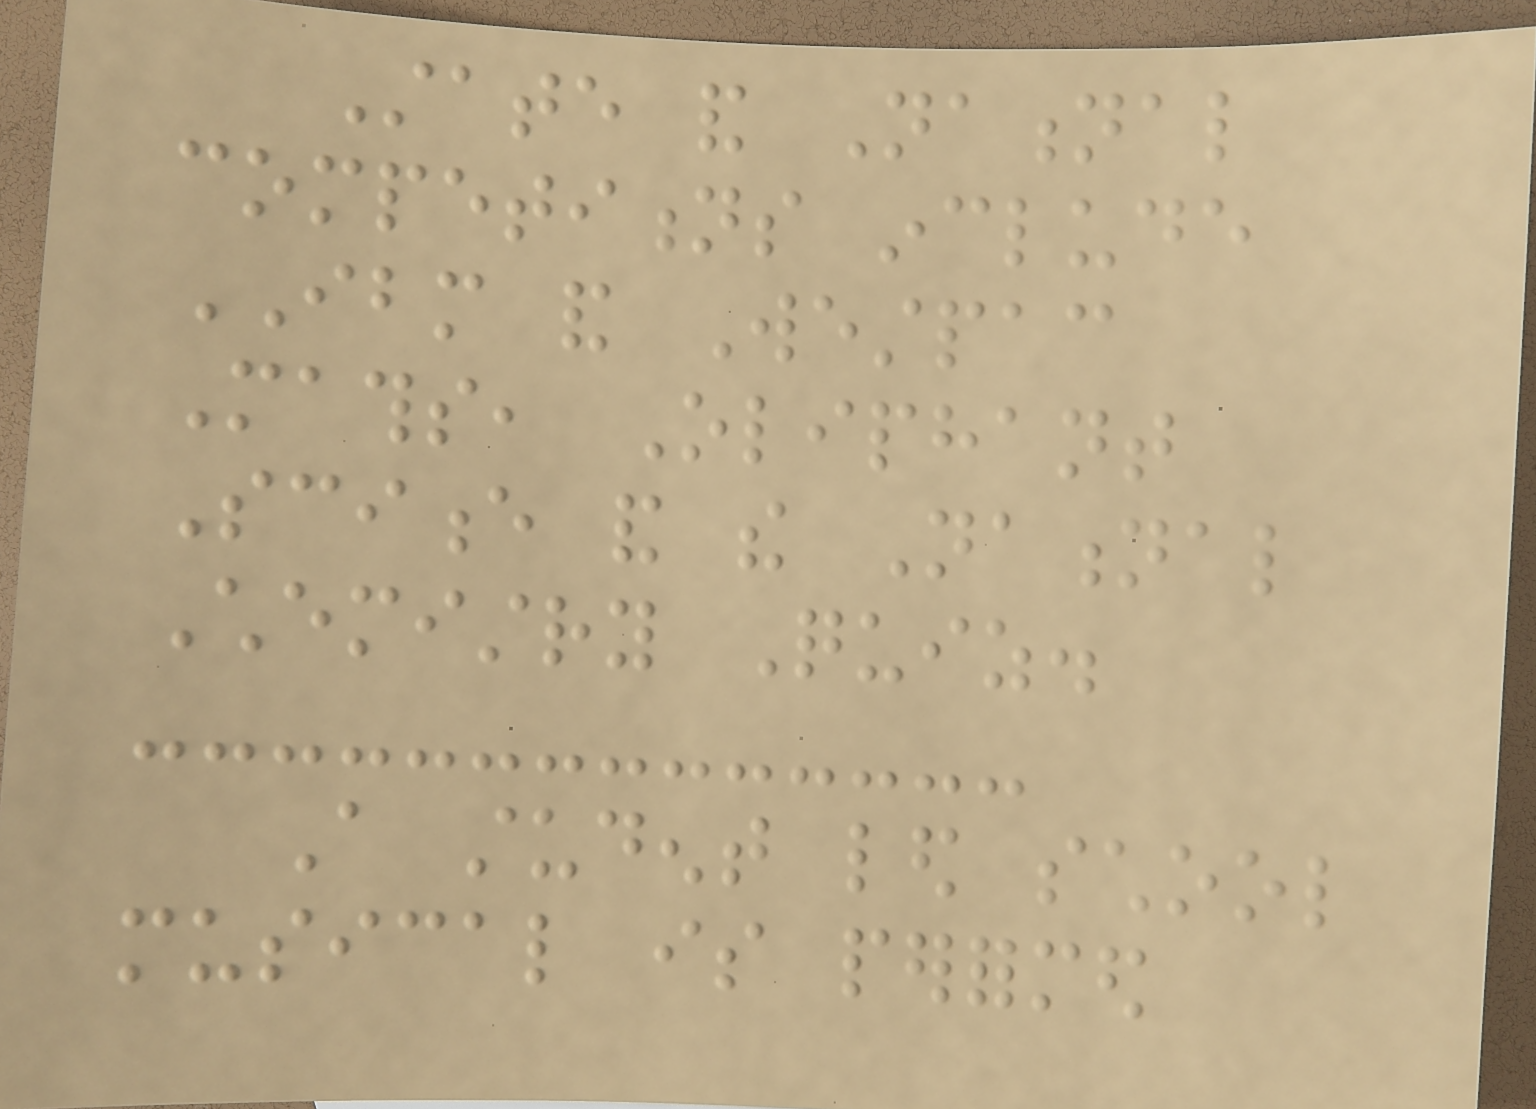State and National
competitions include
IBM and Westpac
Maths, Oliphant
Science and the National
Chemistry Quiz.
A student led school
musical is performed
